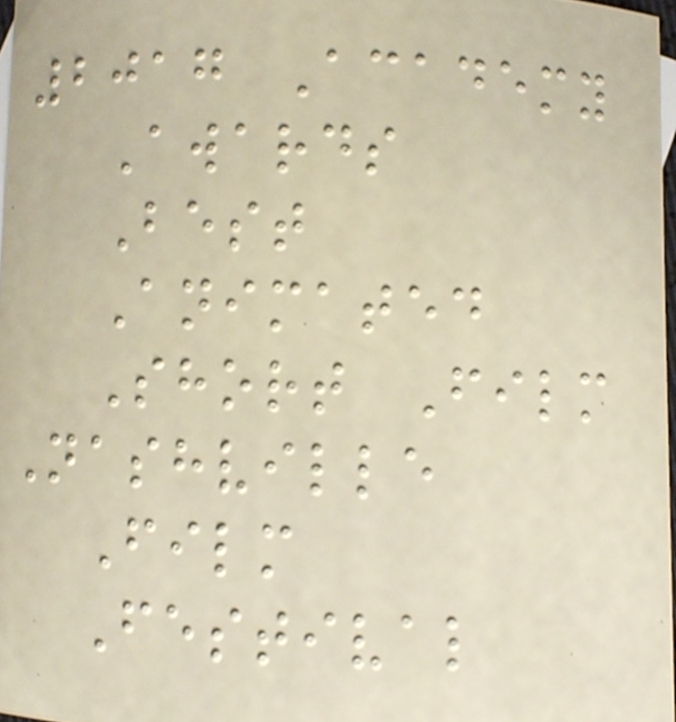2017 Academy
Awards
Best
Animated
Short Film
Nashville
Film
Festival
